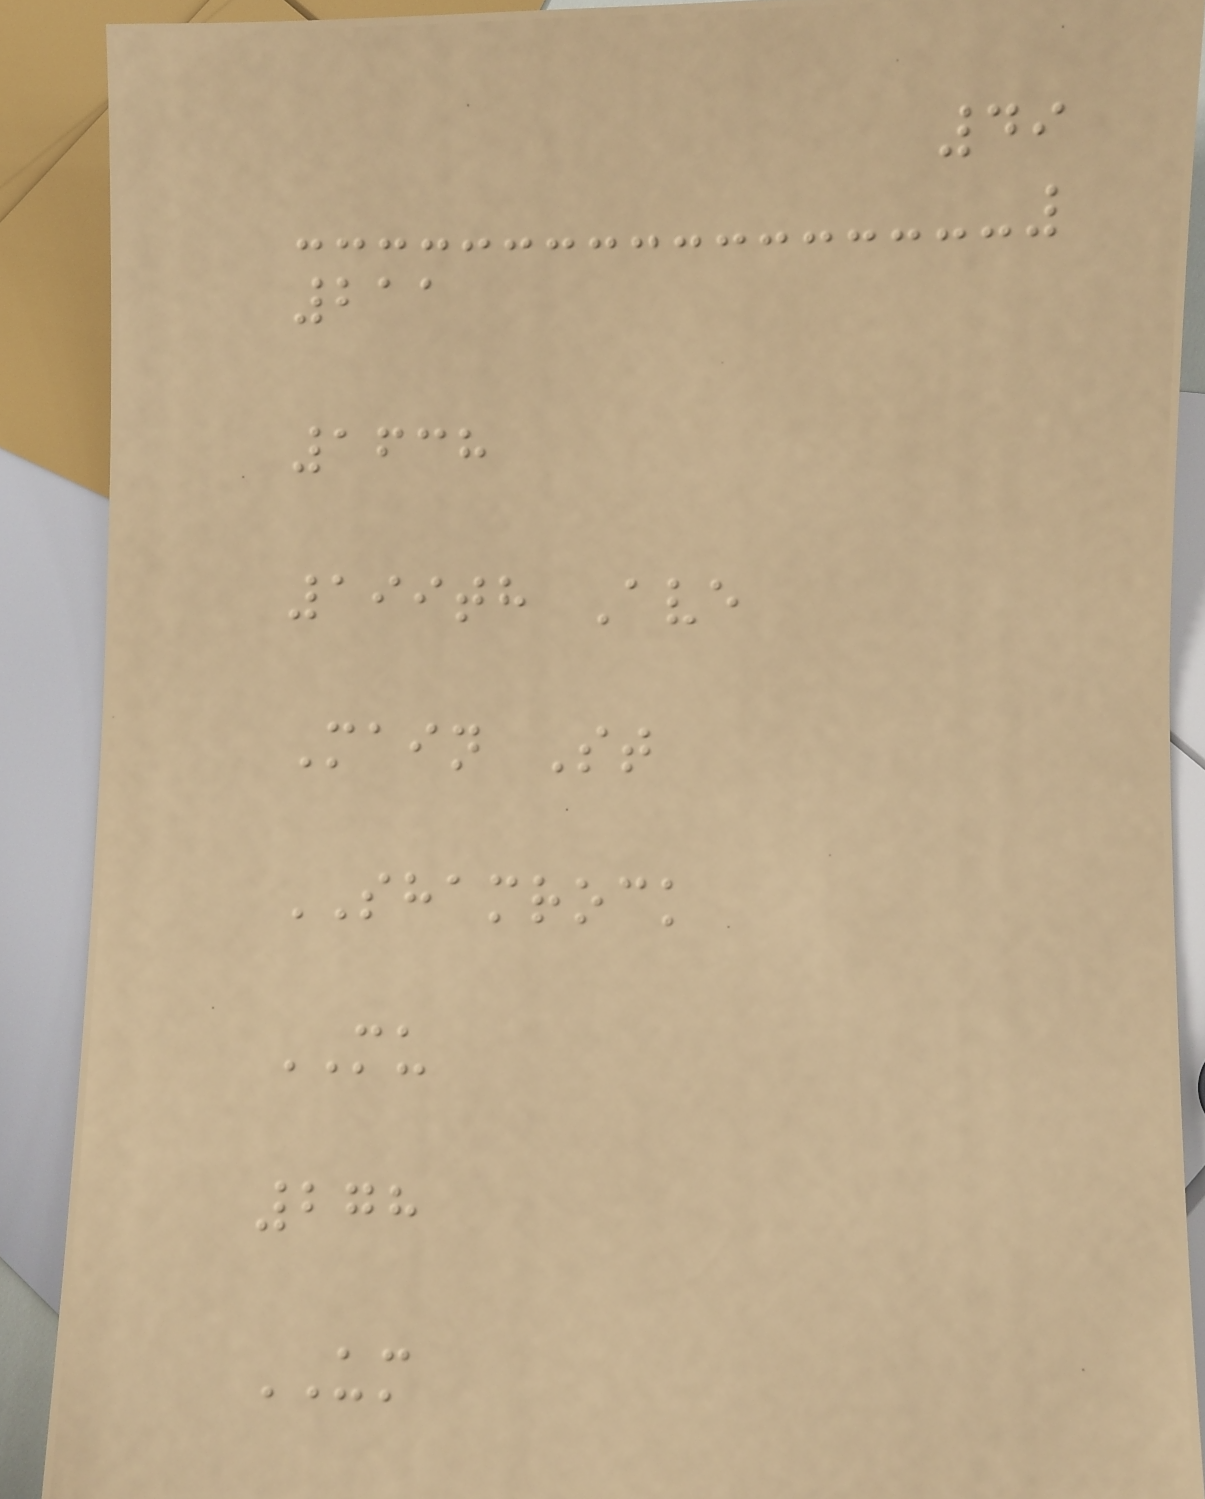49
211
1638
199th Ave
Main St
SHAMROCK
MU
278
UM
